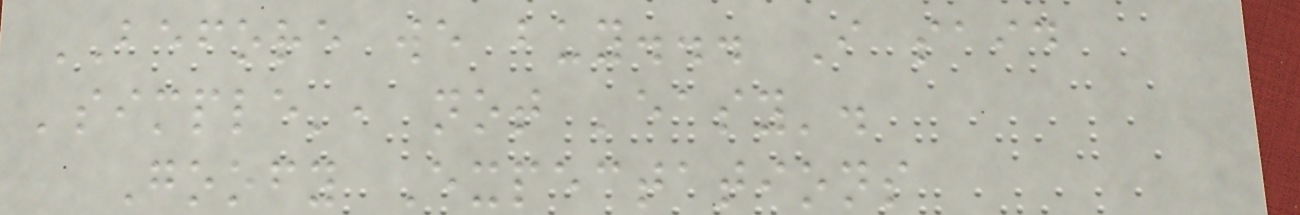BEFORE we buy... I said
'simple', not 'easy'.
Goofy Expectations
